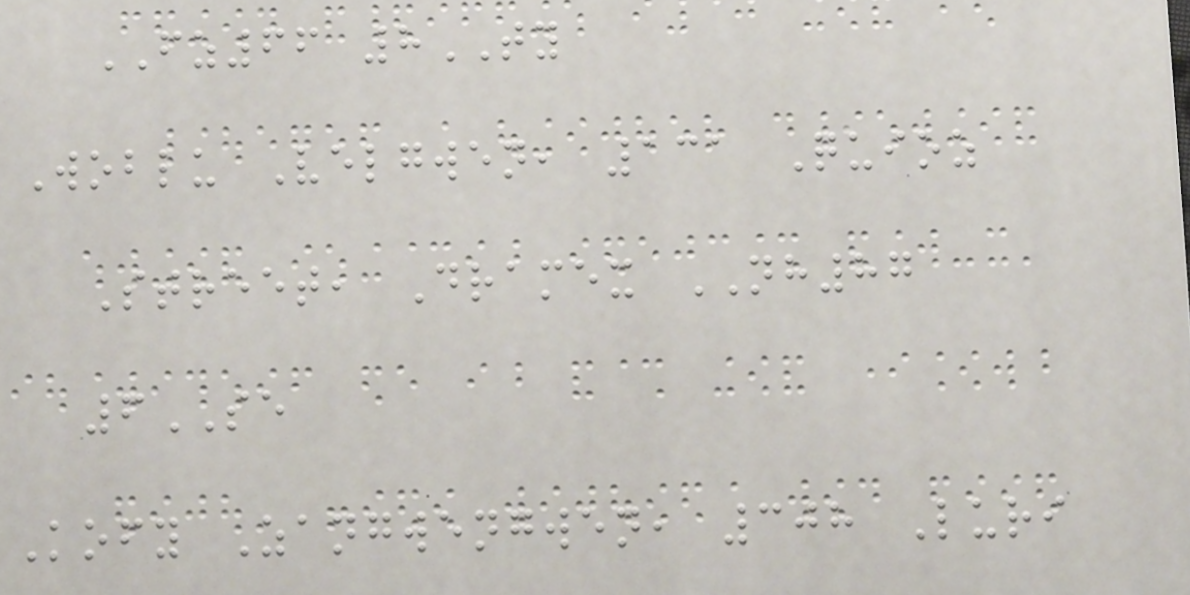FZ66 8TY
Woblu Velgwen, 131 Quioz
Street, Dramex NH87
6SE
Kofy Zangwengwen, 308 Luri
